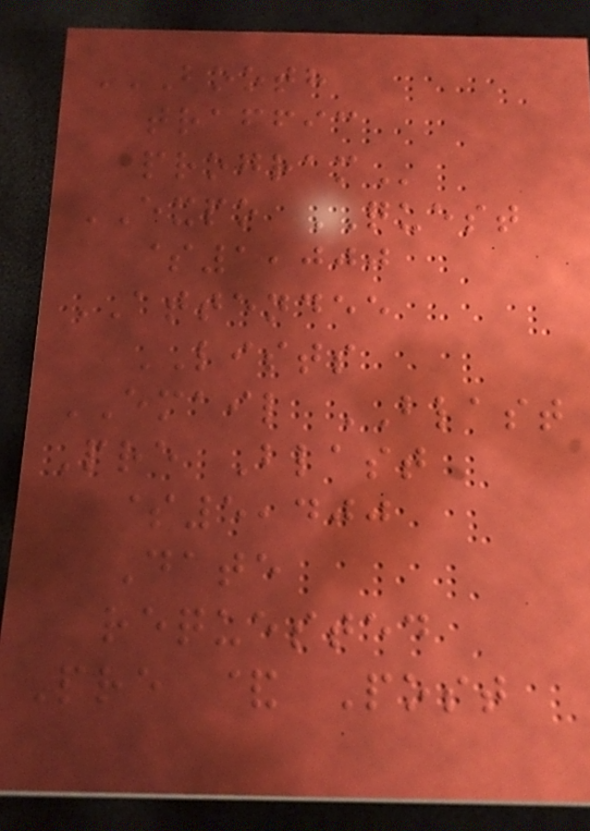BOOTH
TRAFFIC
PROGRAM
EXPO QUEST
$1,000
ATTENDEE
LISTS
EMAIL BLAST
Pre Blast
$5,400
Date
requested
Pre & Post
